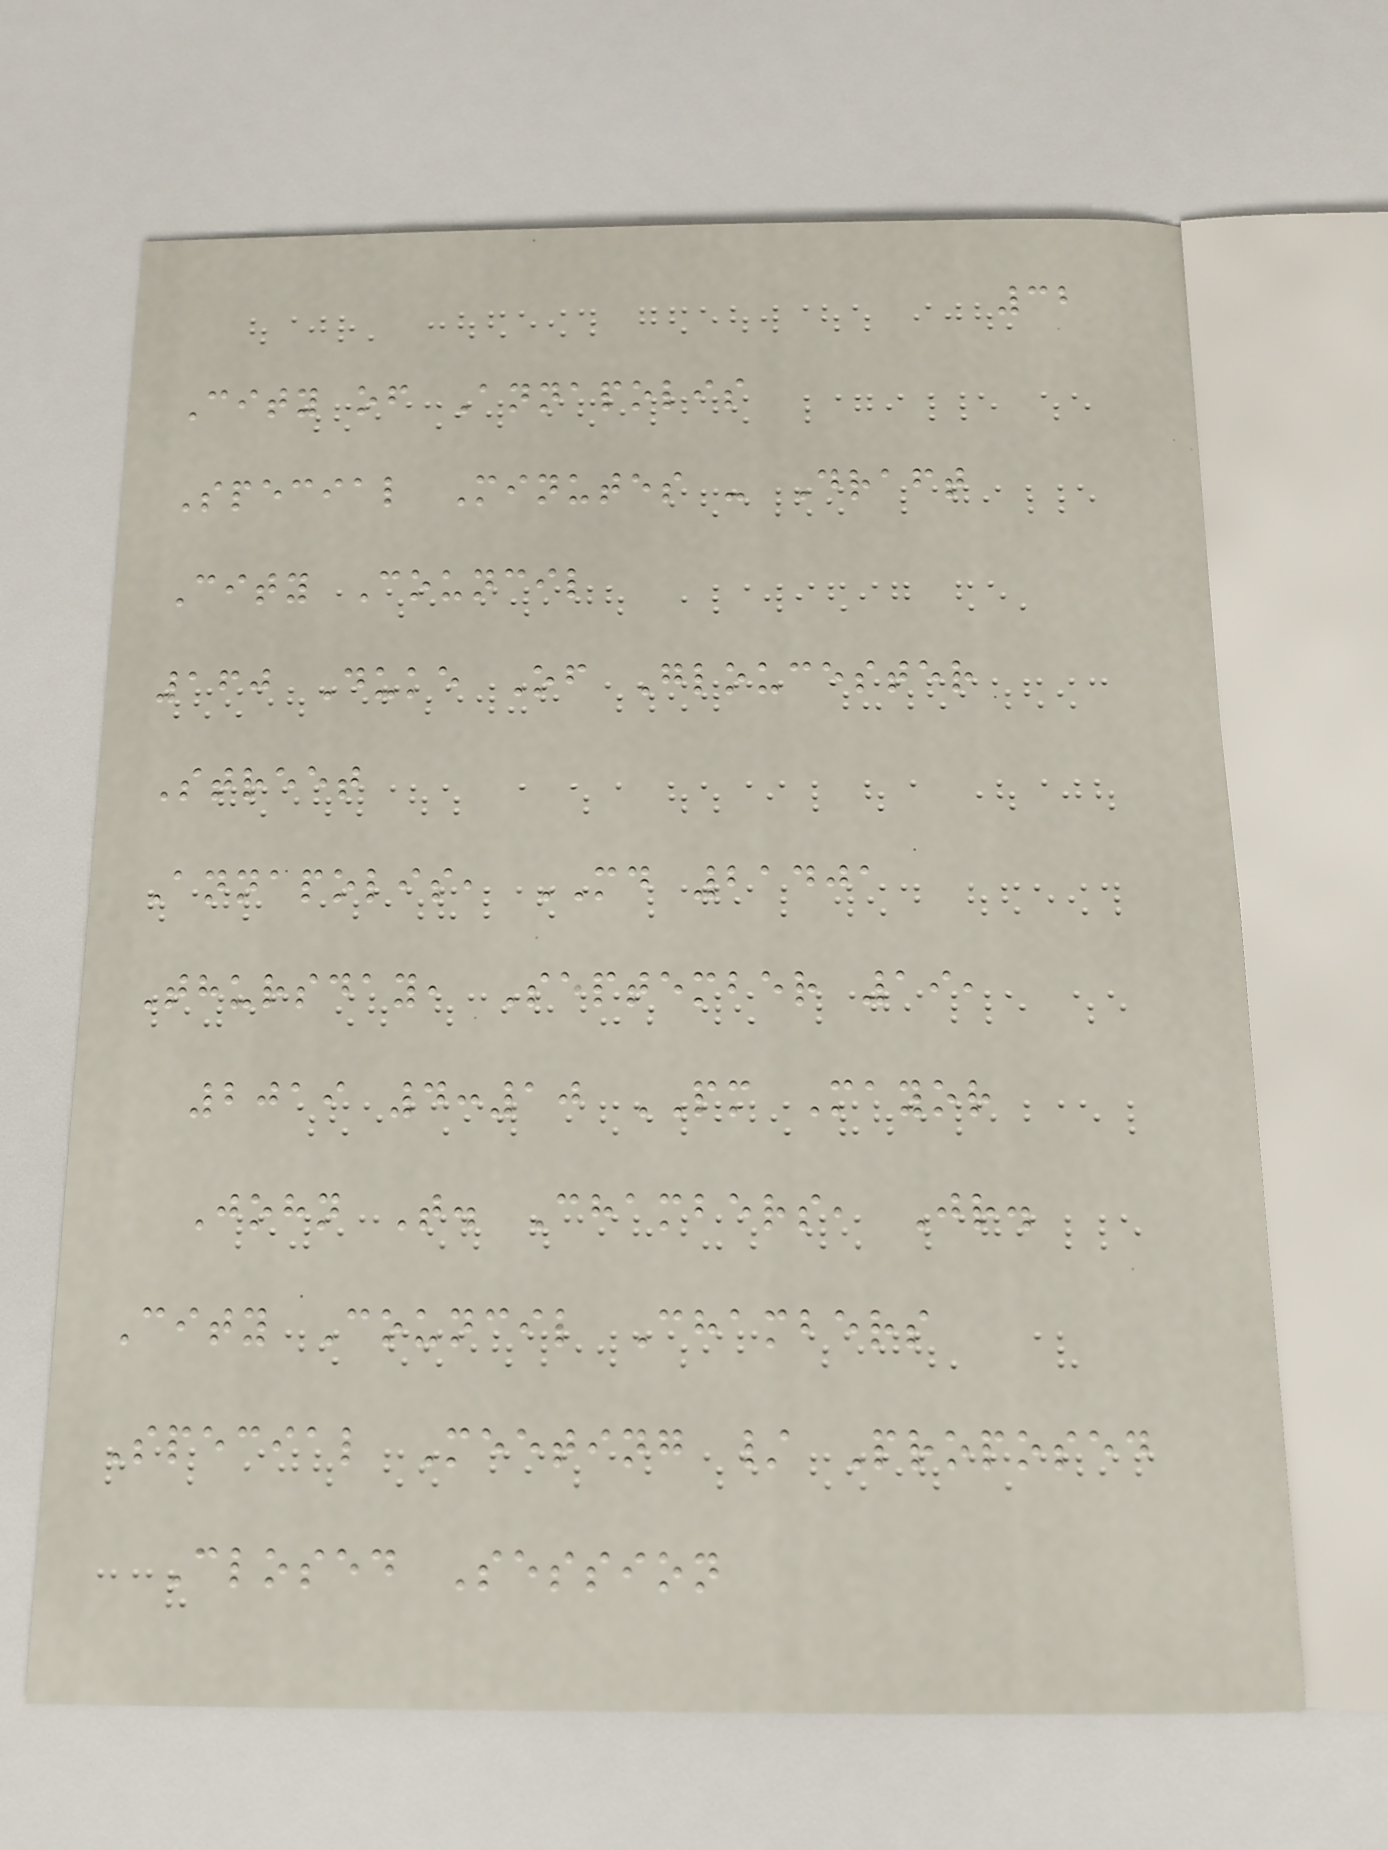32
City of Annapolis
Special Minutes - Draft
City Council
160 Duke Of Gloucester
Street
Annapolis, MD 21401
Thursday, September 19,
2019 4:10 PM Mayor
John T. Chambers, Jr.
City Council Chambers
Special Meeting / Proposed
Closed Session
